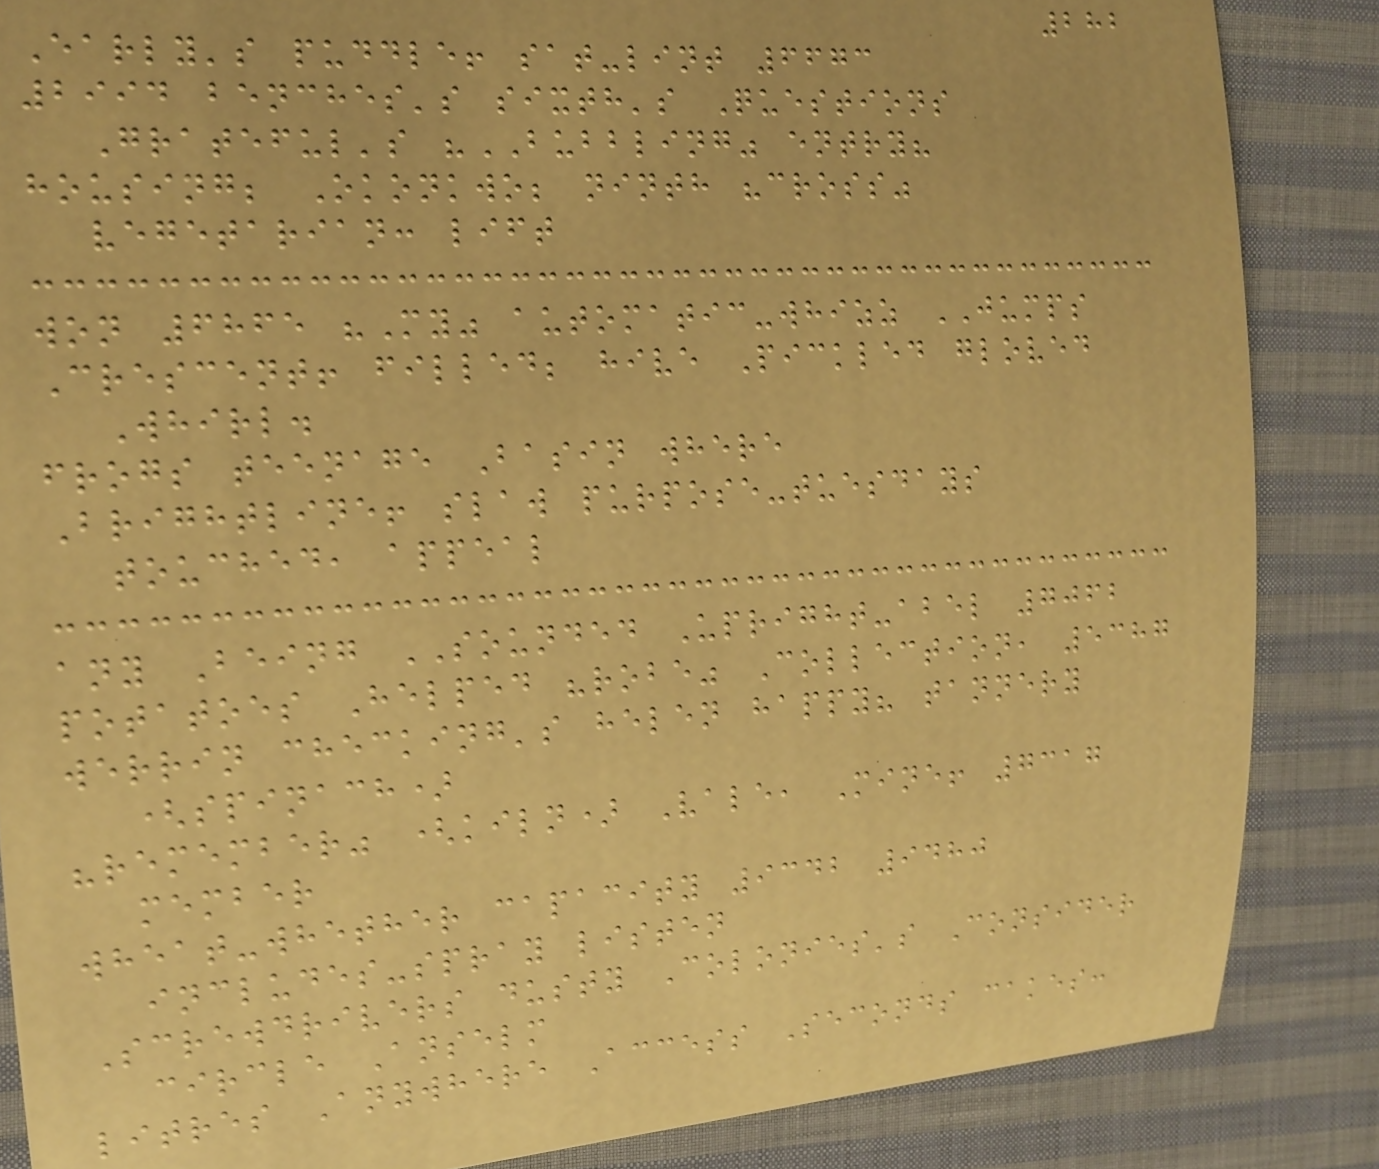282
Early's puddle! sat-lint 6673
2994 benches's sixth's Questions
Grateful's "BUBBLING" entry?
housing; Okonkwo; ninth "cross"
vegetarian: lift
won 6865 "My" automatic-whizz JUMPS
Crescent! filled; hive Pickled gloved
Whirl.
frogs teenage Basin where
Brightline! slaw purpose-tuesdays
touched, appeal
any Being SOUNDED Upright-abel 7062
potatoes Helped "robe" Collection, 5387
werrin checking's helen happy? tannery
(spinach)
"remember" (kiln) Vale, Mine! 7317
member
wheat-whether capacity 9342 9480
includes-spray listen
Screwdrivers dusty Colonies's Consider
circle Anselm
litres Anywhere Access Seconds cakes:
